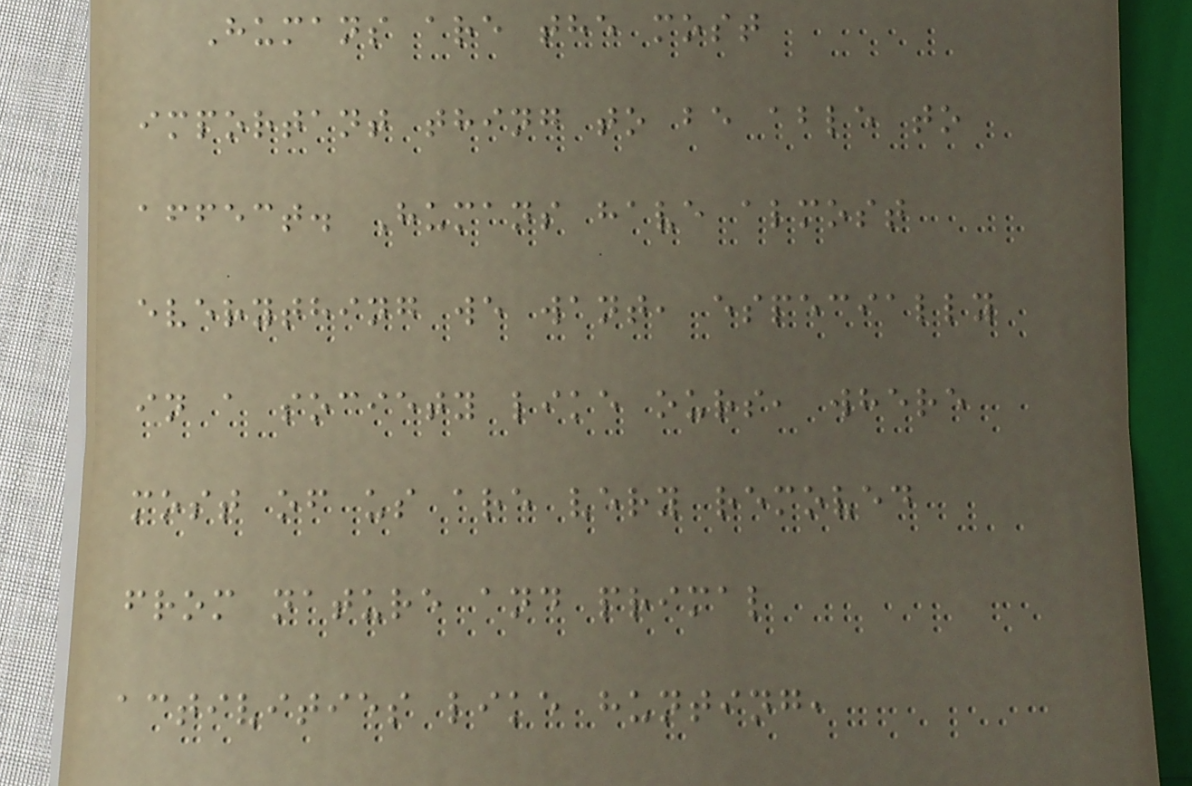Humans are the most
important thing to be able to
affect. Humans have almost
everything we want, especially
in a society like ours, where
most of us are very removed
from nature and primal
activities like hunting,
